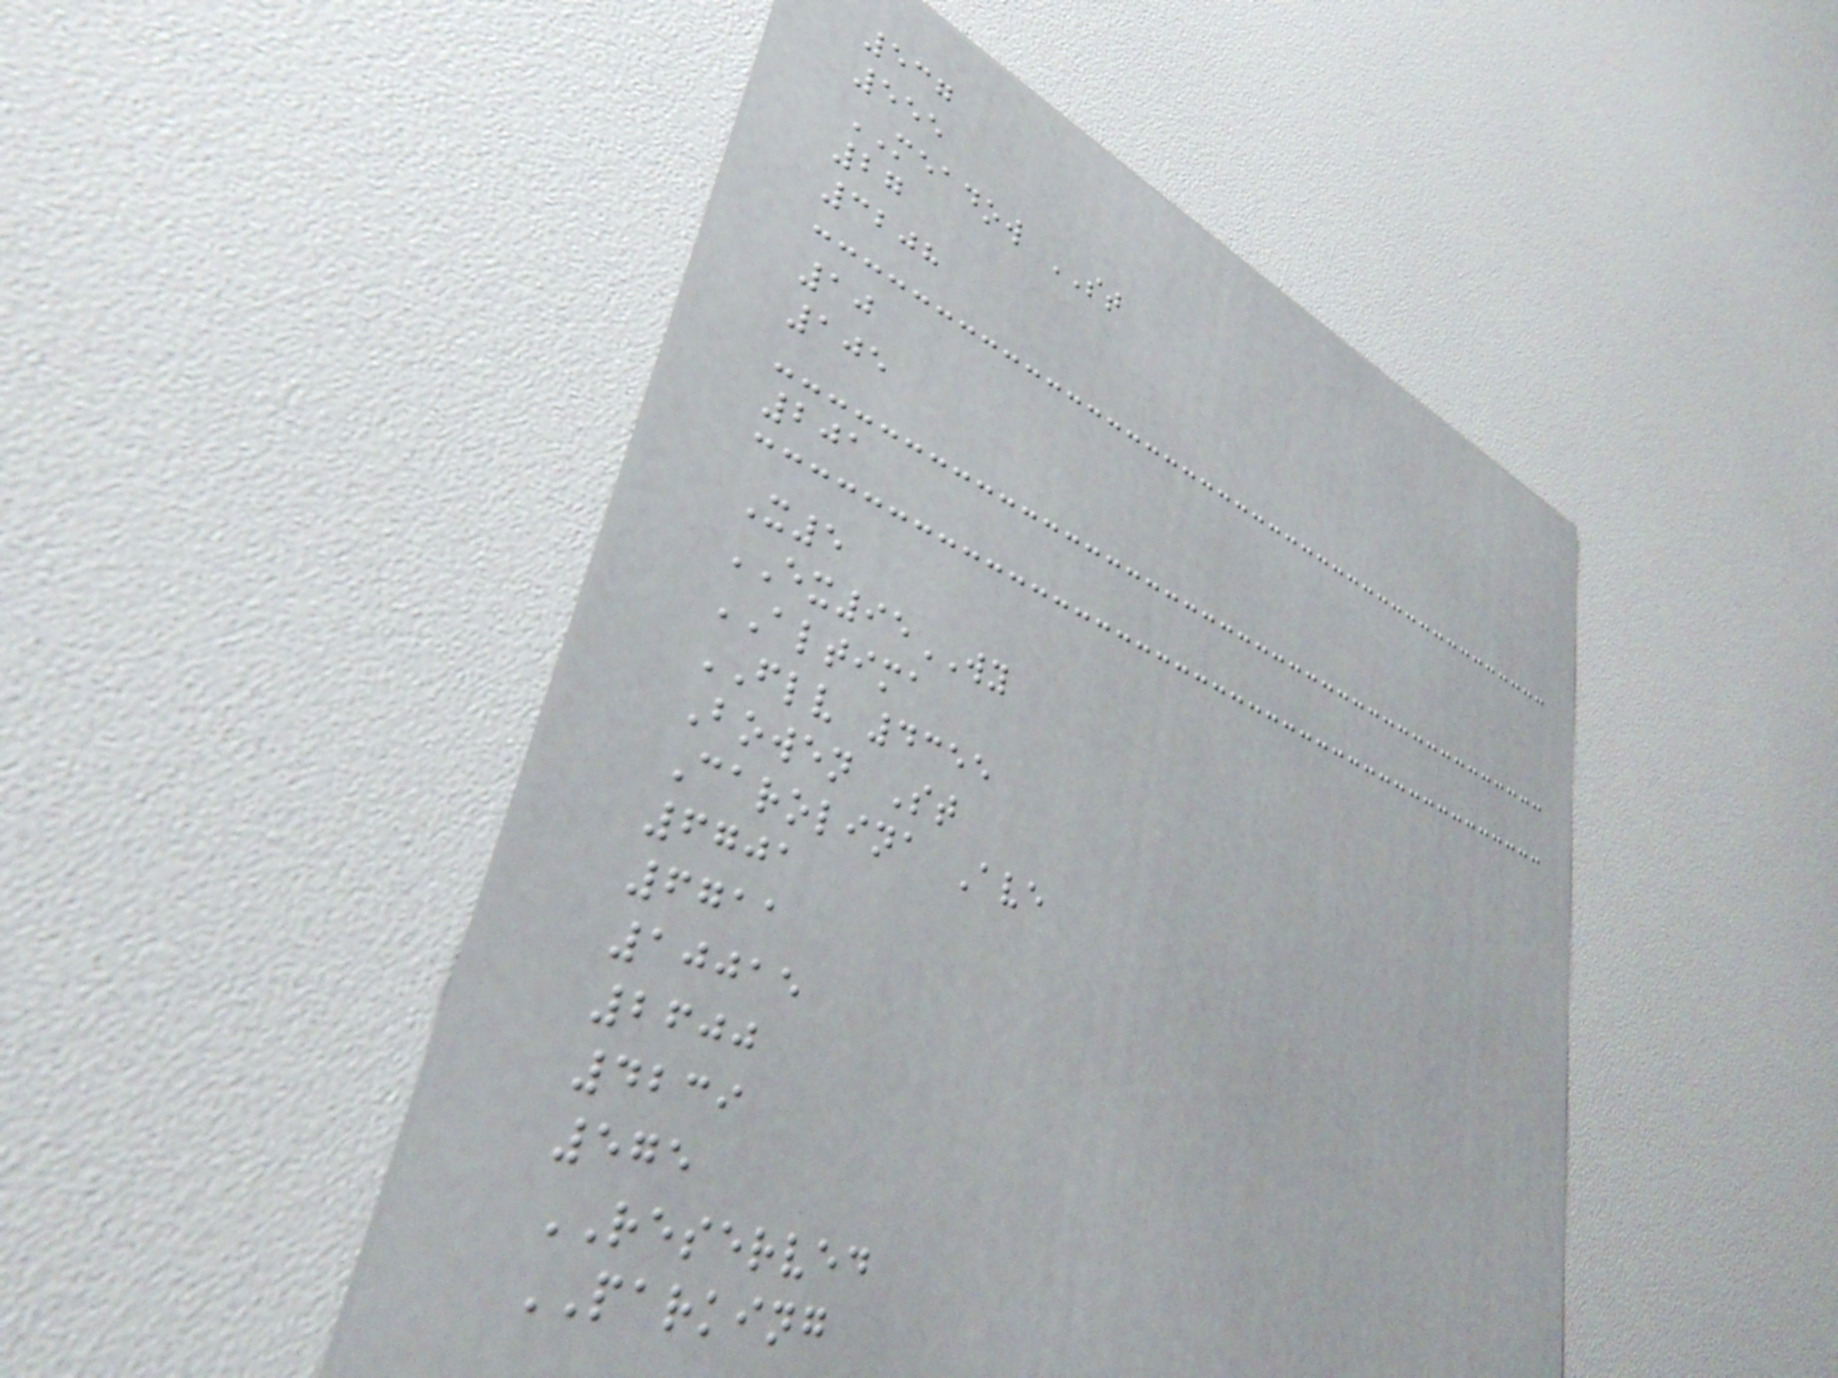537
555
MEADOW ST
27
3208
10
105
201
X5
EX95WY
ALTIMA
FLV 4355
Bowen St
Carolina Ave
6701
6711
10015
2600
4239
575
RESERVED
PARKING
